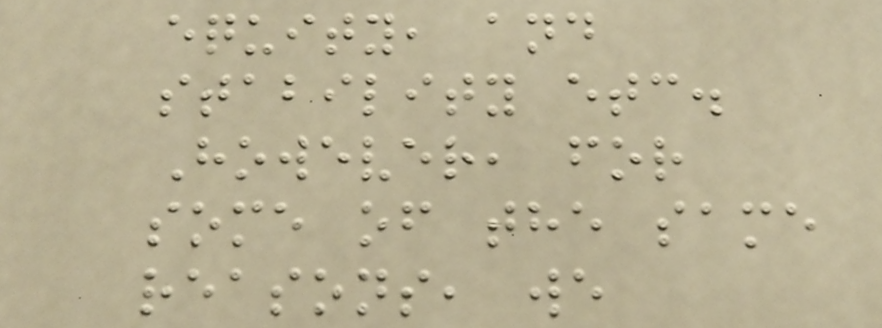equity, and
stability etc.
However, for
some of the same
reasons, we
